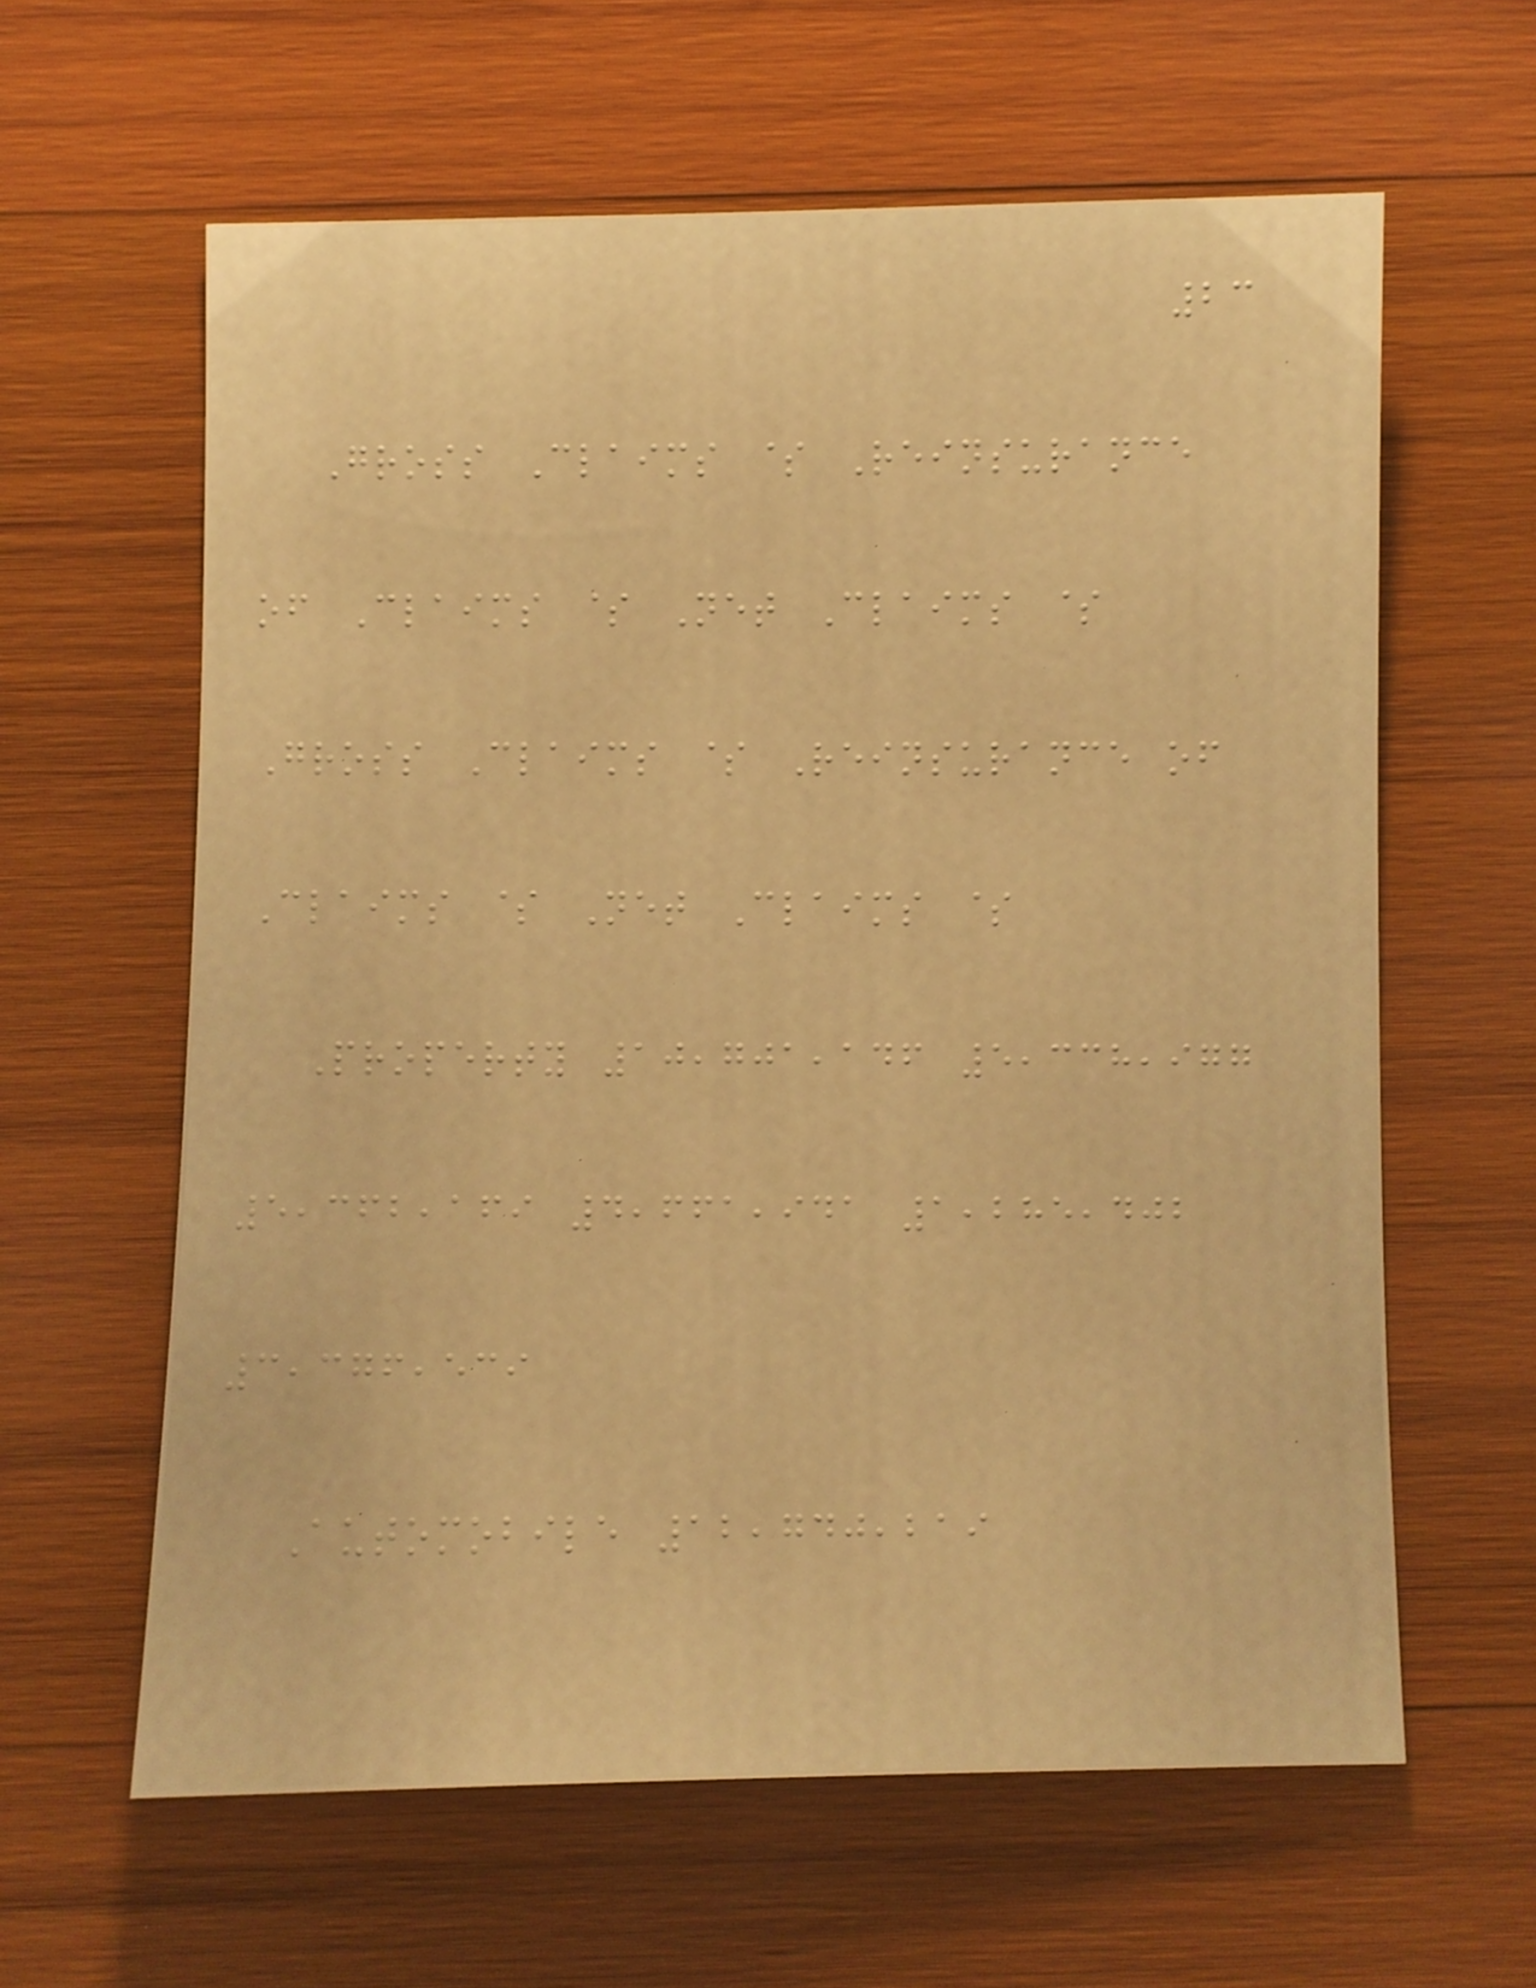23
Gross Claims $ Reinsurance
of Claims $ Net Claims $
Gross Claims $ Reinsurance of
Claims $ Net Claims $
Property 10,701,146 5,338,977
5,362,169 4,661,941 1,285,402
3,376,539
Automobile 12,740,219
